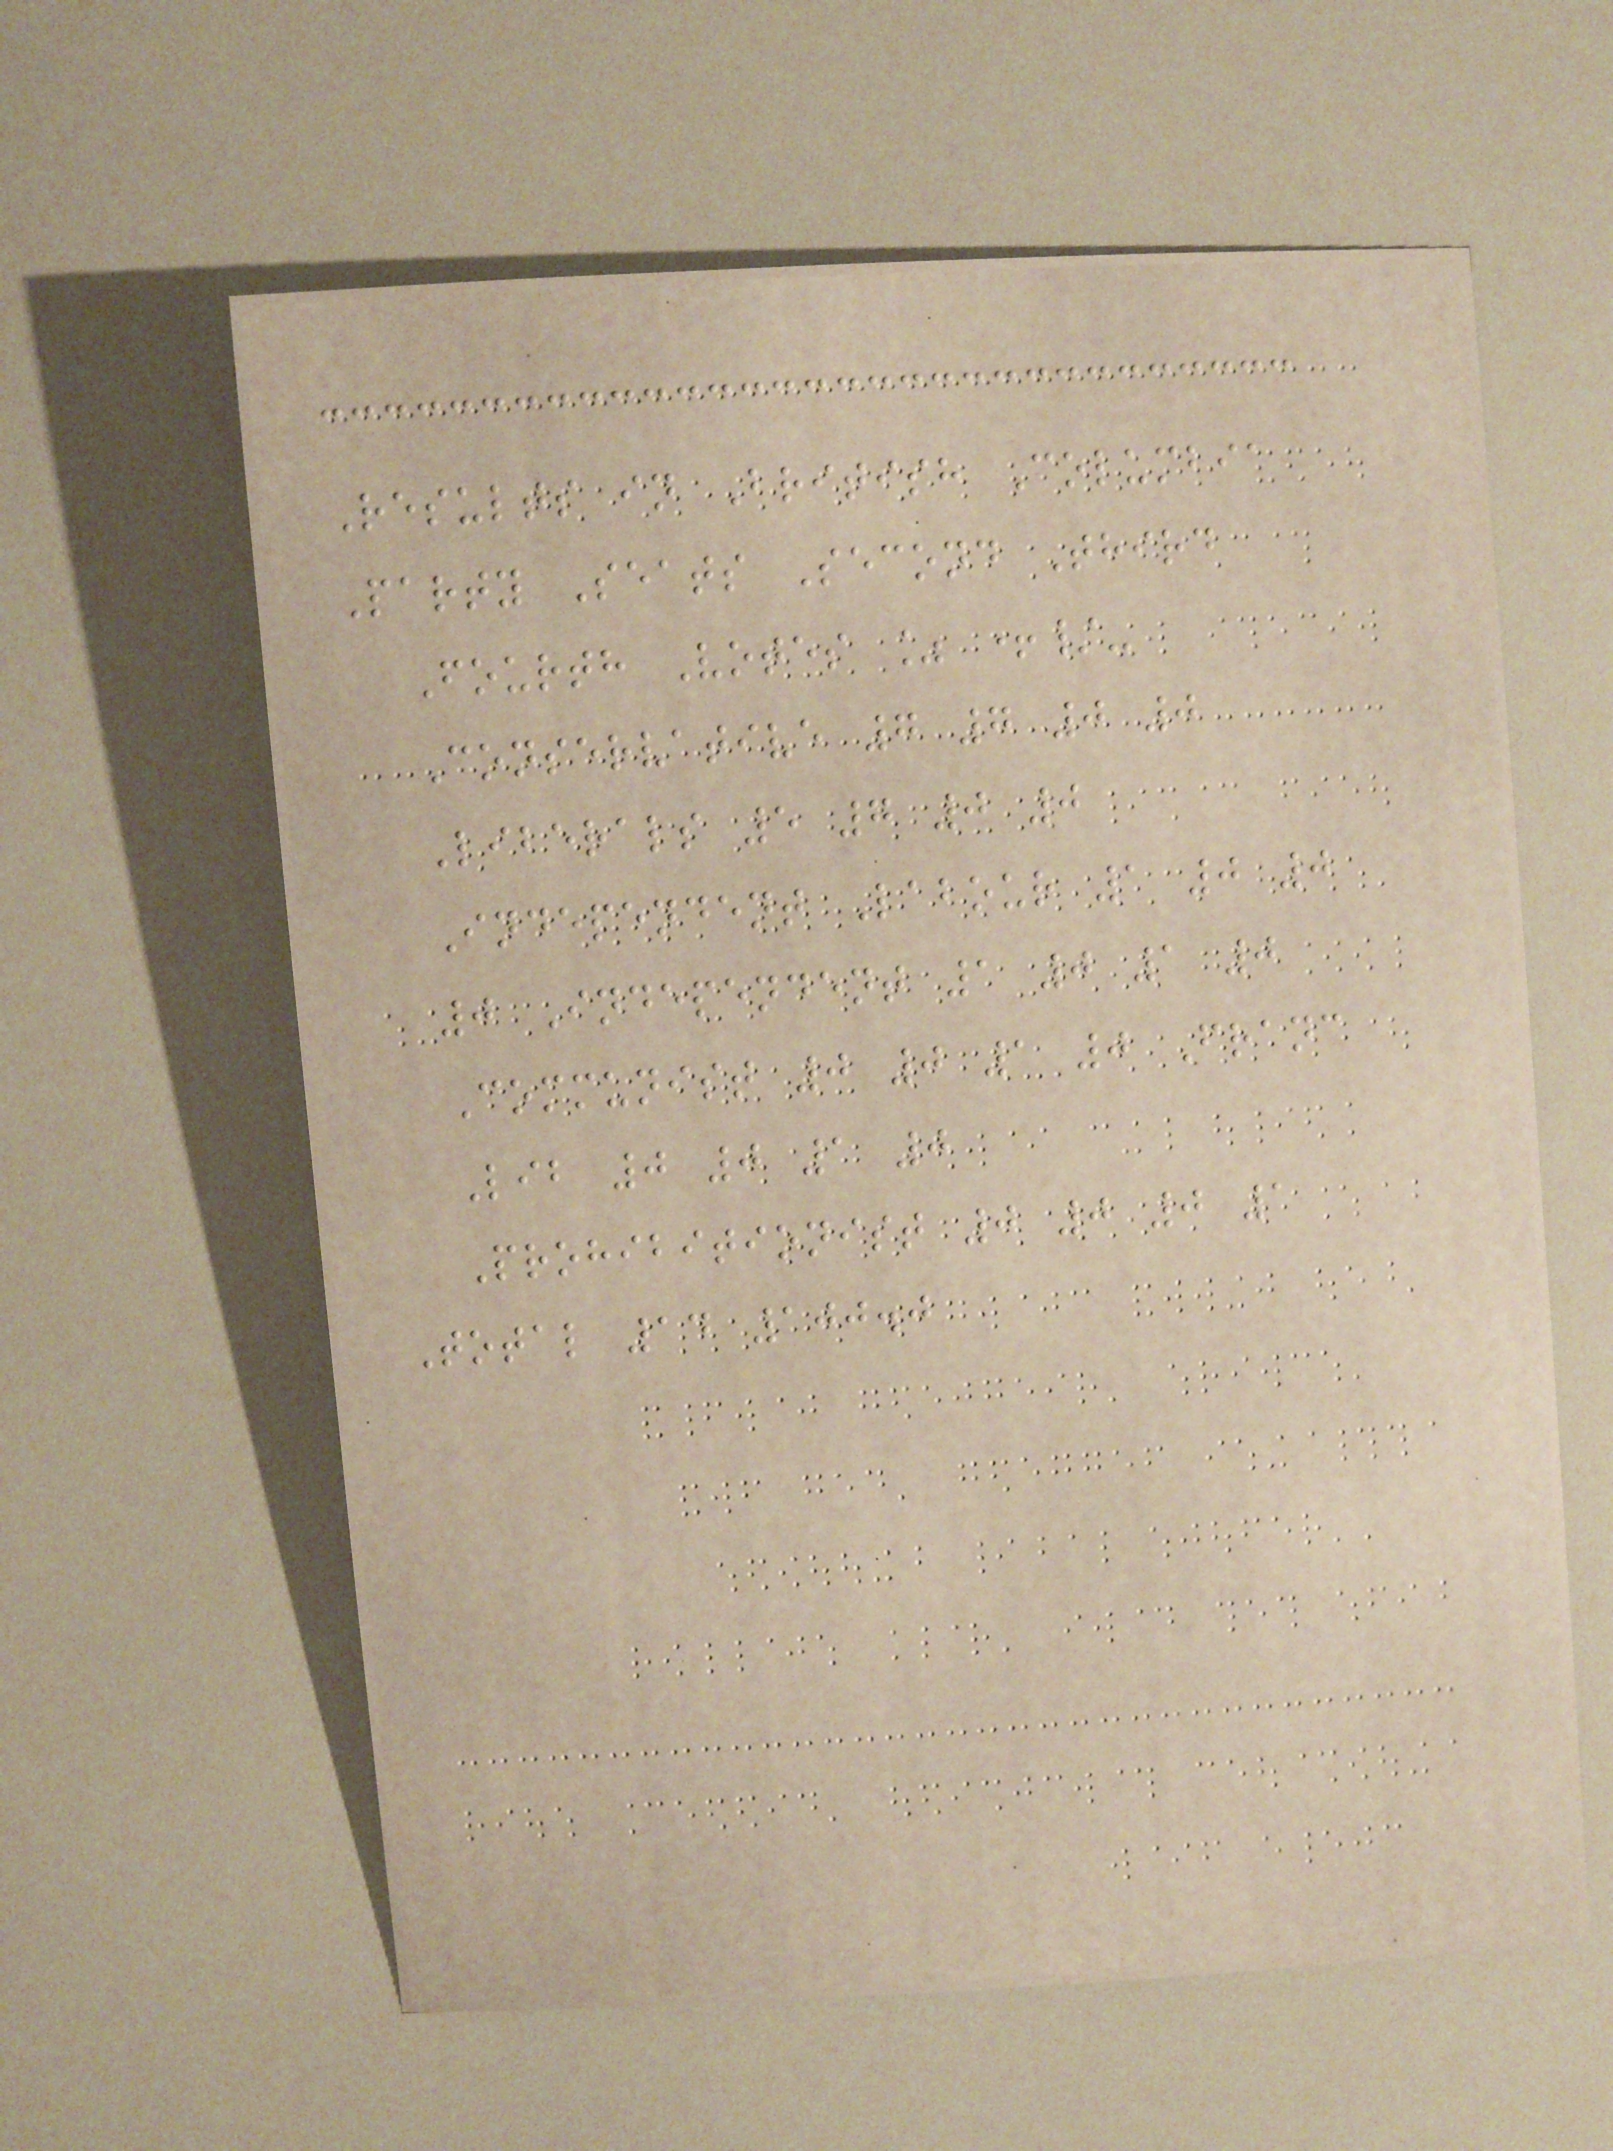Results in British Columbia
Party Seats Second Third
Fourth Votes % +/-
Conservative 7 7 0 0
Liberals 5 7 0 0
Independent Labour 1 0 0
0 Independent 1 0 1 0
Communist 0 0 1 0 Franc
Lib 0 0 1 0
Prohibitionist 0 0 0 1
Total 14 100.0
